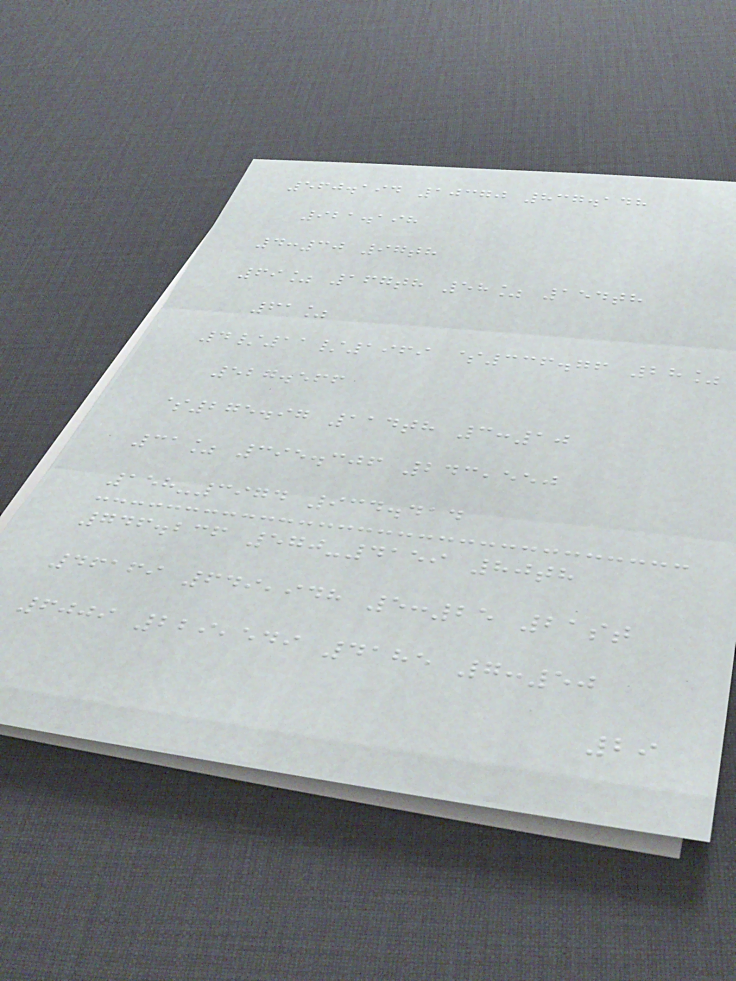560.194 10370 837.148
921.198
4:30 97th
69% 167th 58% 154th
61%
4/11/1969 $336.76 28%
527.566
$275.97 114th 3:10
31% 395.306 243,550
158-3974 934.414
746.236 570-4159 80th
46169 649,948 5:25 21st
6009 229,549 4185 7:50
29
